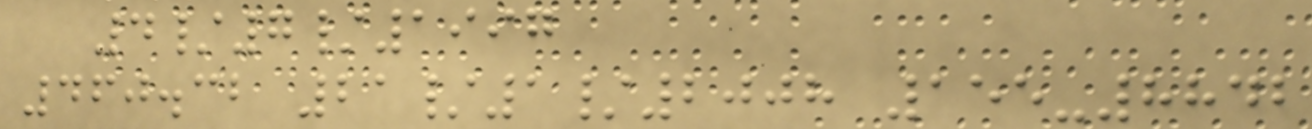4/7/1997
460.32 21/1/2008 155-8842
